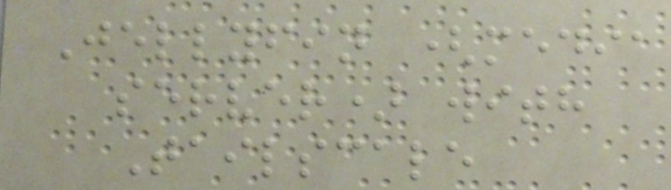Jellyfin (media
server) with
Tailscale
